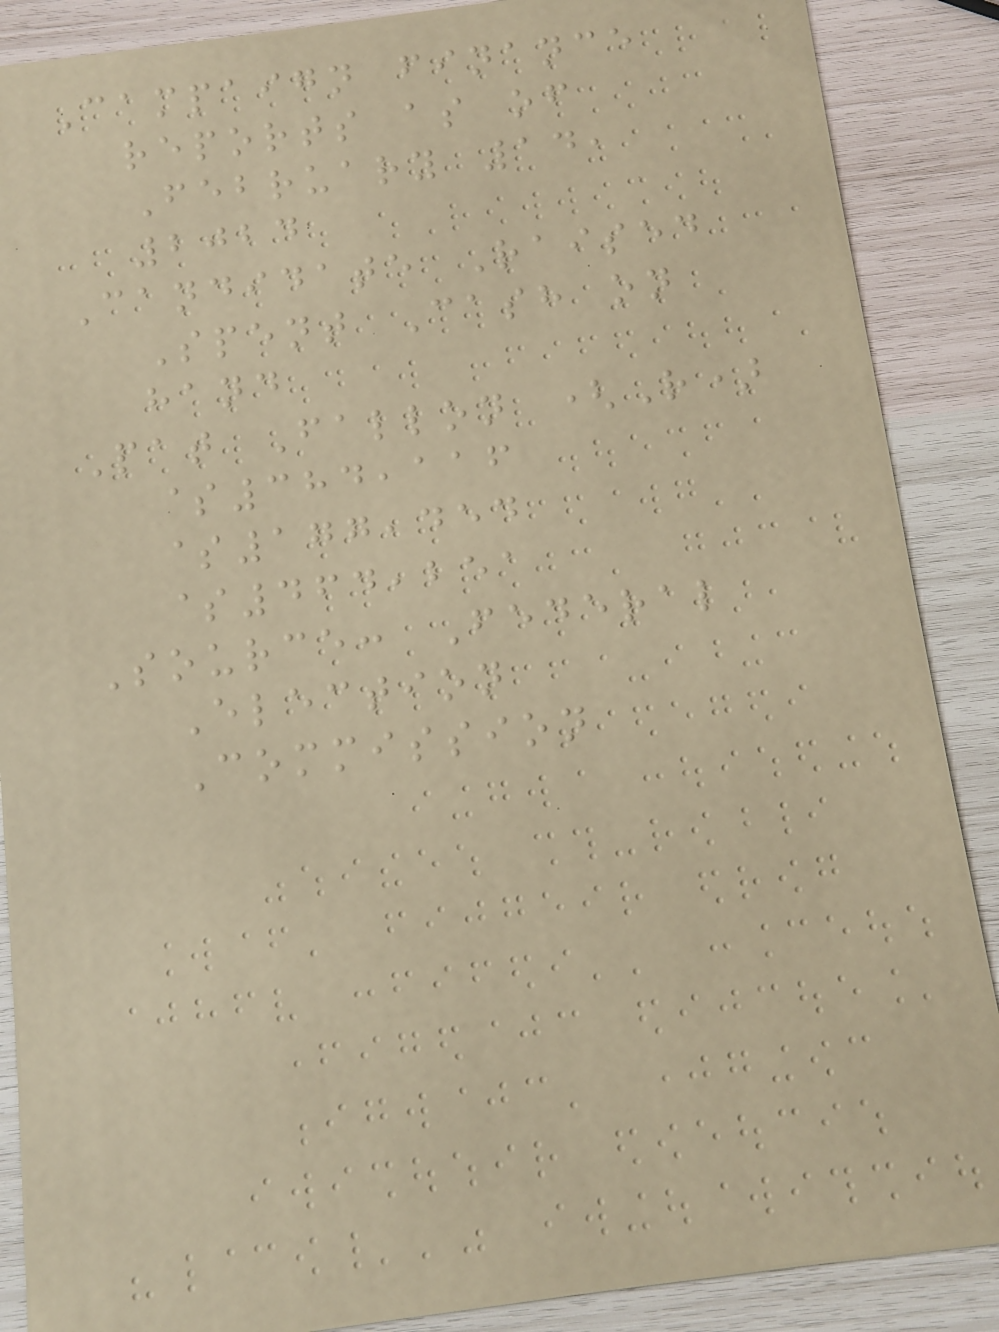Campaign finance
reports as of
February 14,
2024
Candidate Raised
Spent Cash on
hand
Pat Fallon (R)
$384,116
$177,454
$464,251
Source: Federal
Election
Commission
